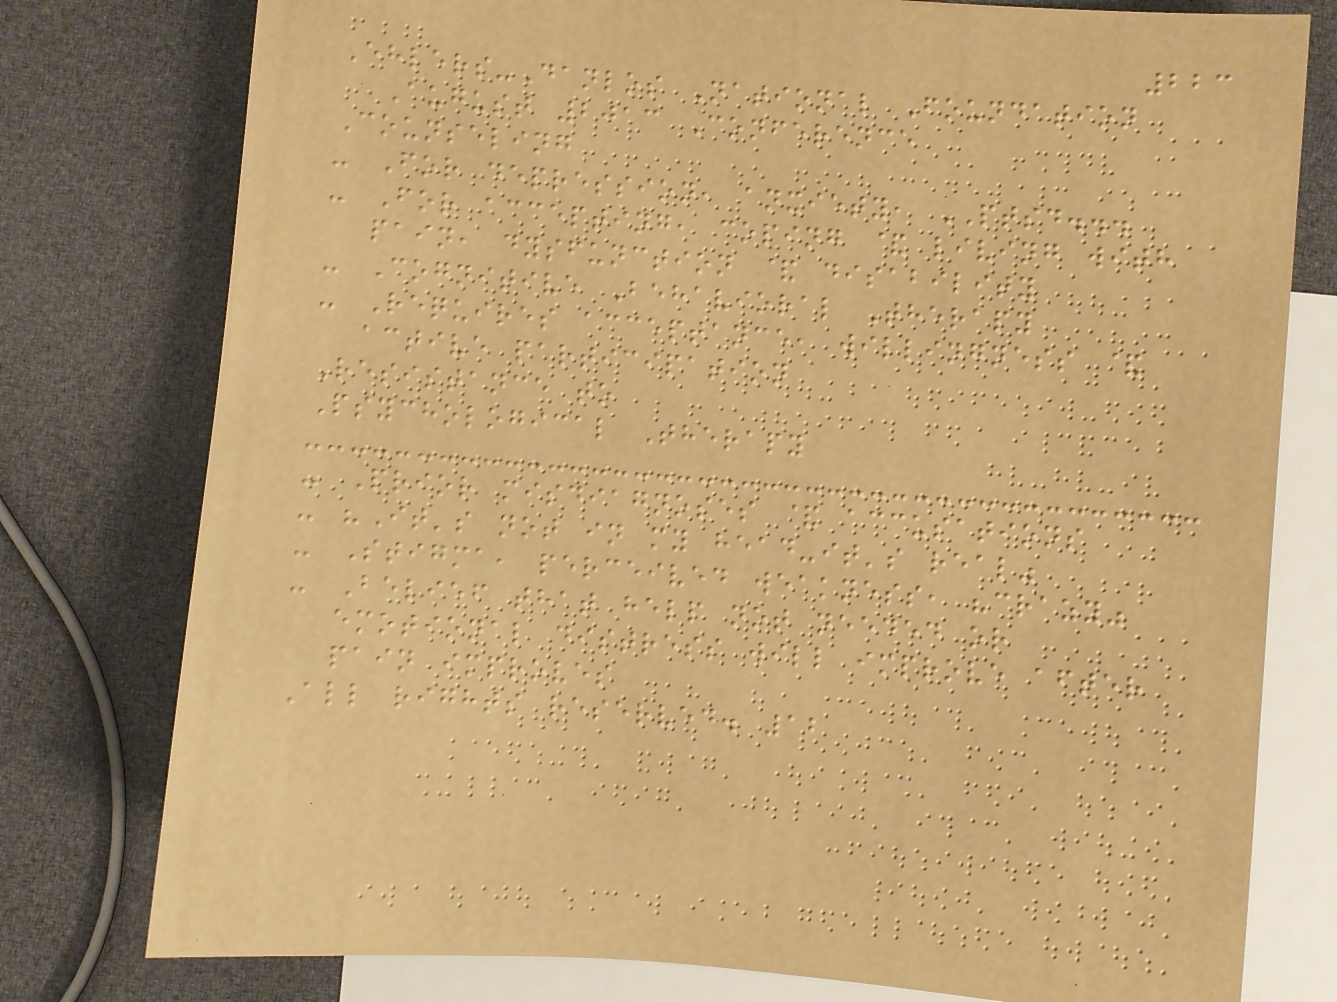223
Ehlers-Danlos National Foundation
August 2013 Conference
Counseling
- For depression, anxiety, PTSD...
- For accepting, coping & living with
pain, dysfunction & disability
- Cognitive Behavioral Therapy
- Requires acceptance, willingness &
active participation
Resistance to
Psychological Therapy
- Prior misdiagnoses & accusations
- "It's not in my head-it's real"
- Stigma, perceived weakness, "crazy"
- Belief that help not needed or
emotional distress will improve after
pain improves
All rights reserved. 12
